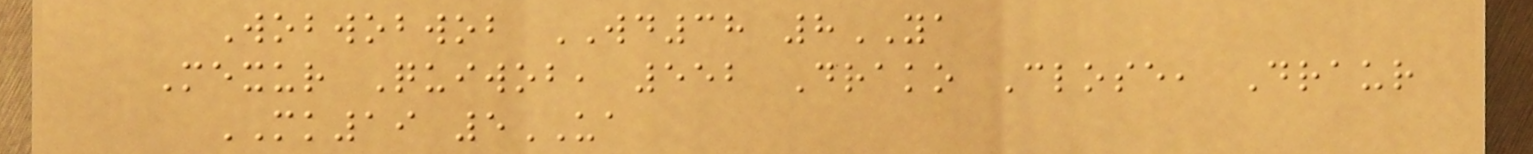Wobwobwob WD38 8YA
Mexur Quiwob, 552 Drako Close, Draur
MK19 5UA
